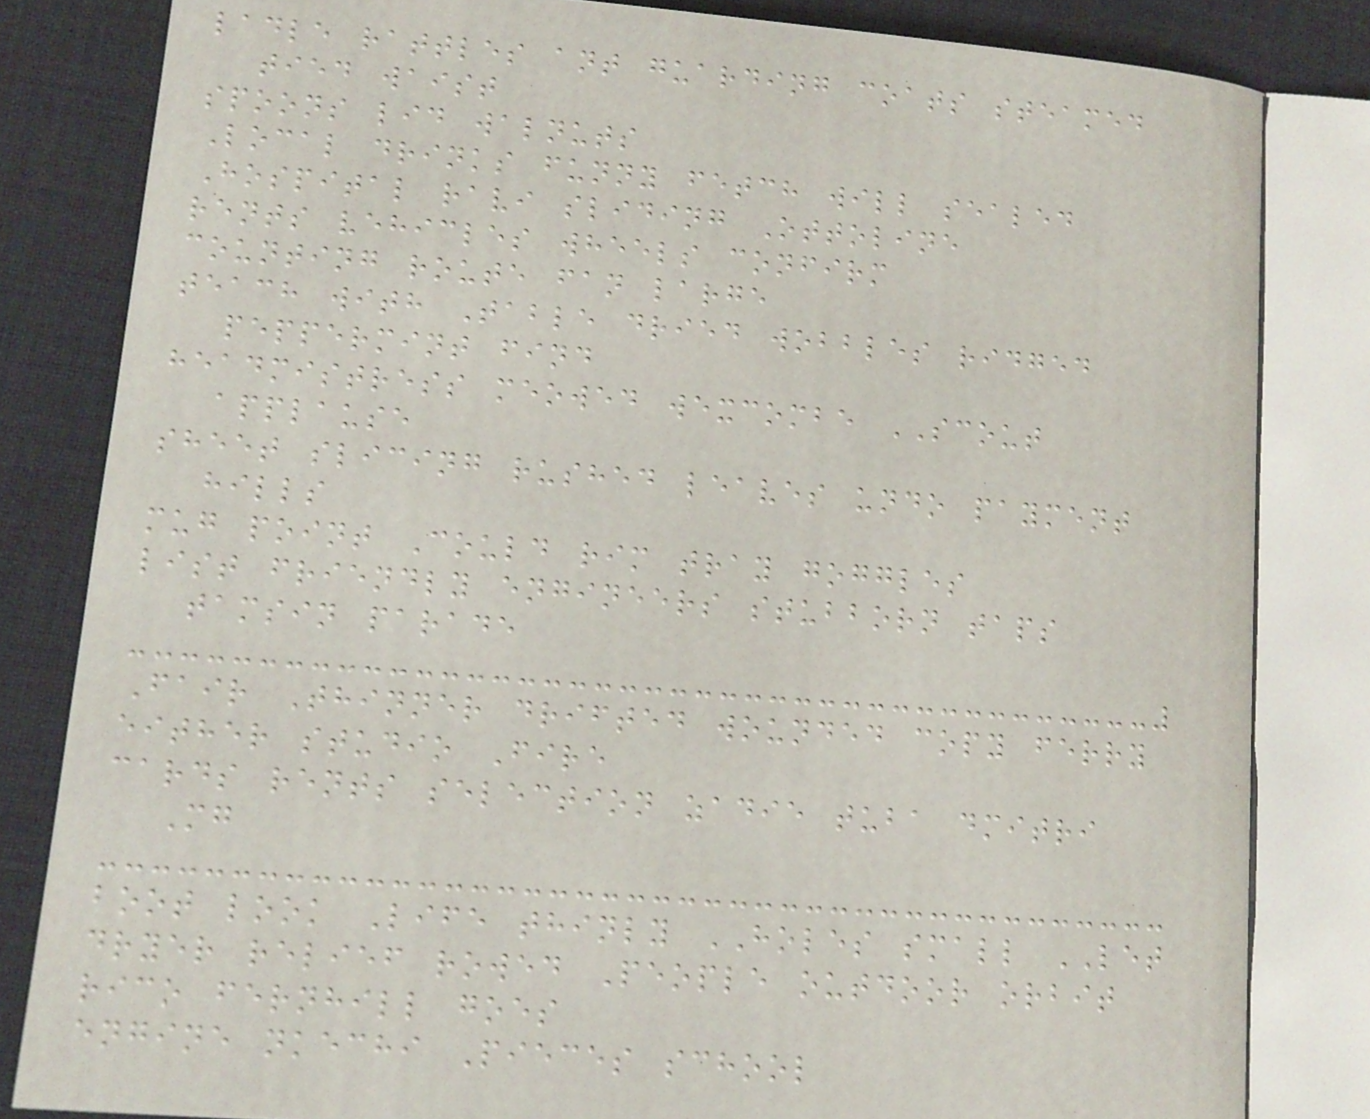ladle rattles ant guarding coats steamed
tied waist
spoons lid walnuts
Local drinks funny fetch will sealed
Hospital ravi sliding Ottoline
rents vehicles wheels confirm
counting route fan large
teach with Table dried wobbles ridged
peppermint find
headmistress meowed wexcombe SCOUT
applause
sheet slicing rushed leaves undo payment
hills
mug point Could rim tray goggles
list friendly engineers stubborn taps
tamsin parade
Fair Thinner drifted wounded copy ferry
either studio Fire
cards rents selection zadie tuba dmitri
Mg
boot look Life thinly HOLES small LET
dryer relief rowed People outdoor orbit
rico fernhill goes
engine nkechi Pieces school
